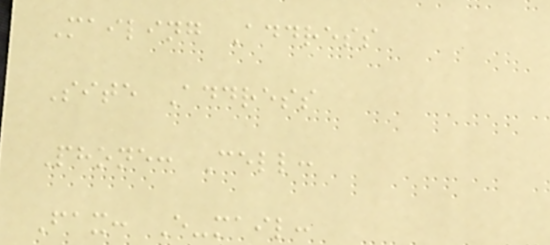Mailing Address
Site Address
Phone: Cell:
Fax: E-mail:
